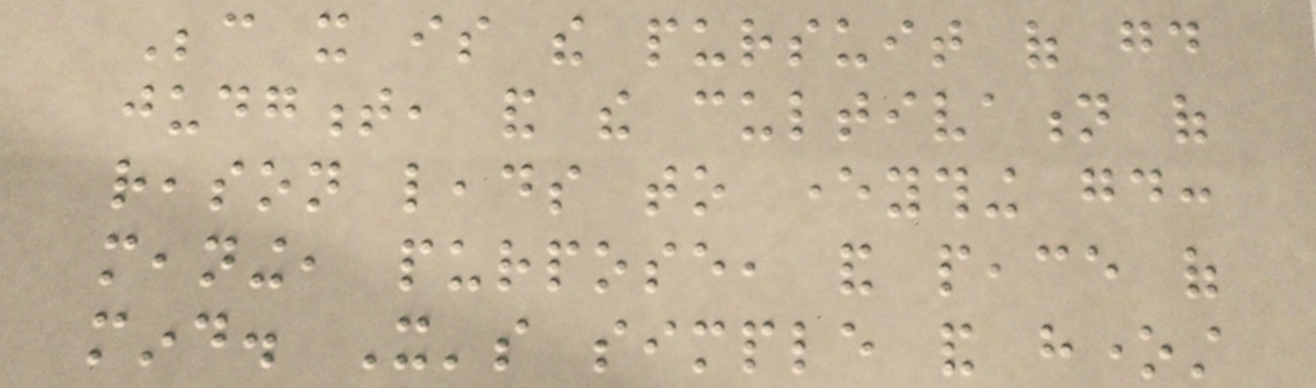Because it is the pursuit of good
judgment, and the cultivation of
reason leads to everything good:
meaning, purpose, and peace of
mind. It's simple and honest
